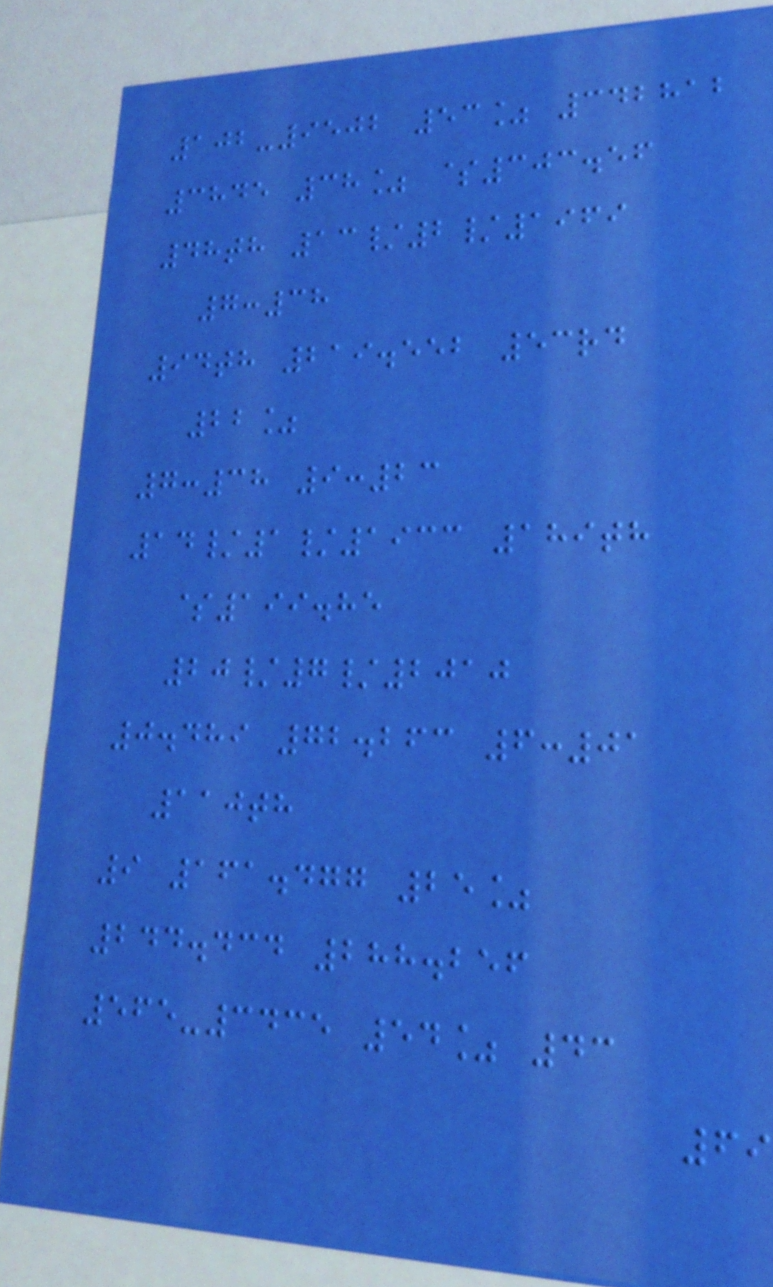102-9502 53% 342812
3845 38% $303.56
48th 13/2/1969
7:38
94th 219.552 53rd
22%
7:38 9:23
14/1/1933 189th
$199.85
20/7/2010
0.489 72.263 6:01
110th
9 161.477 25%
244.434 288.256
565-3435 54% 43
69
